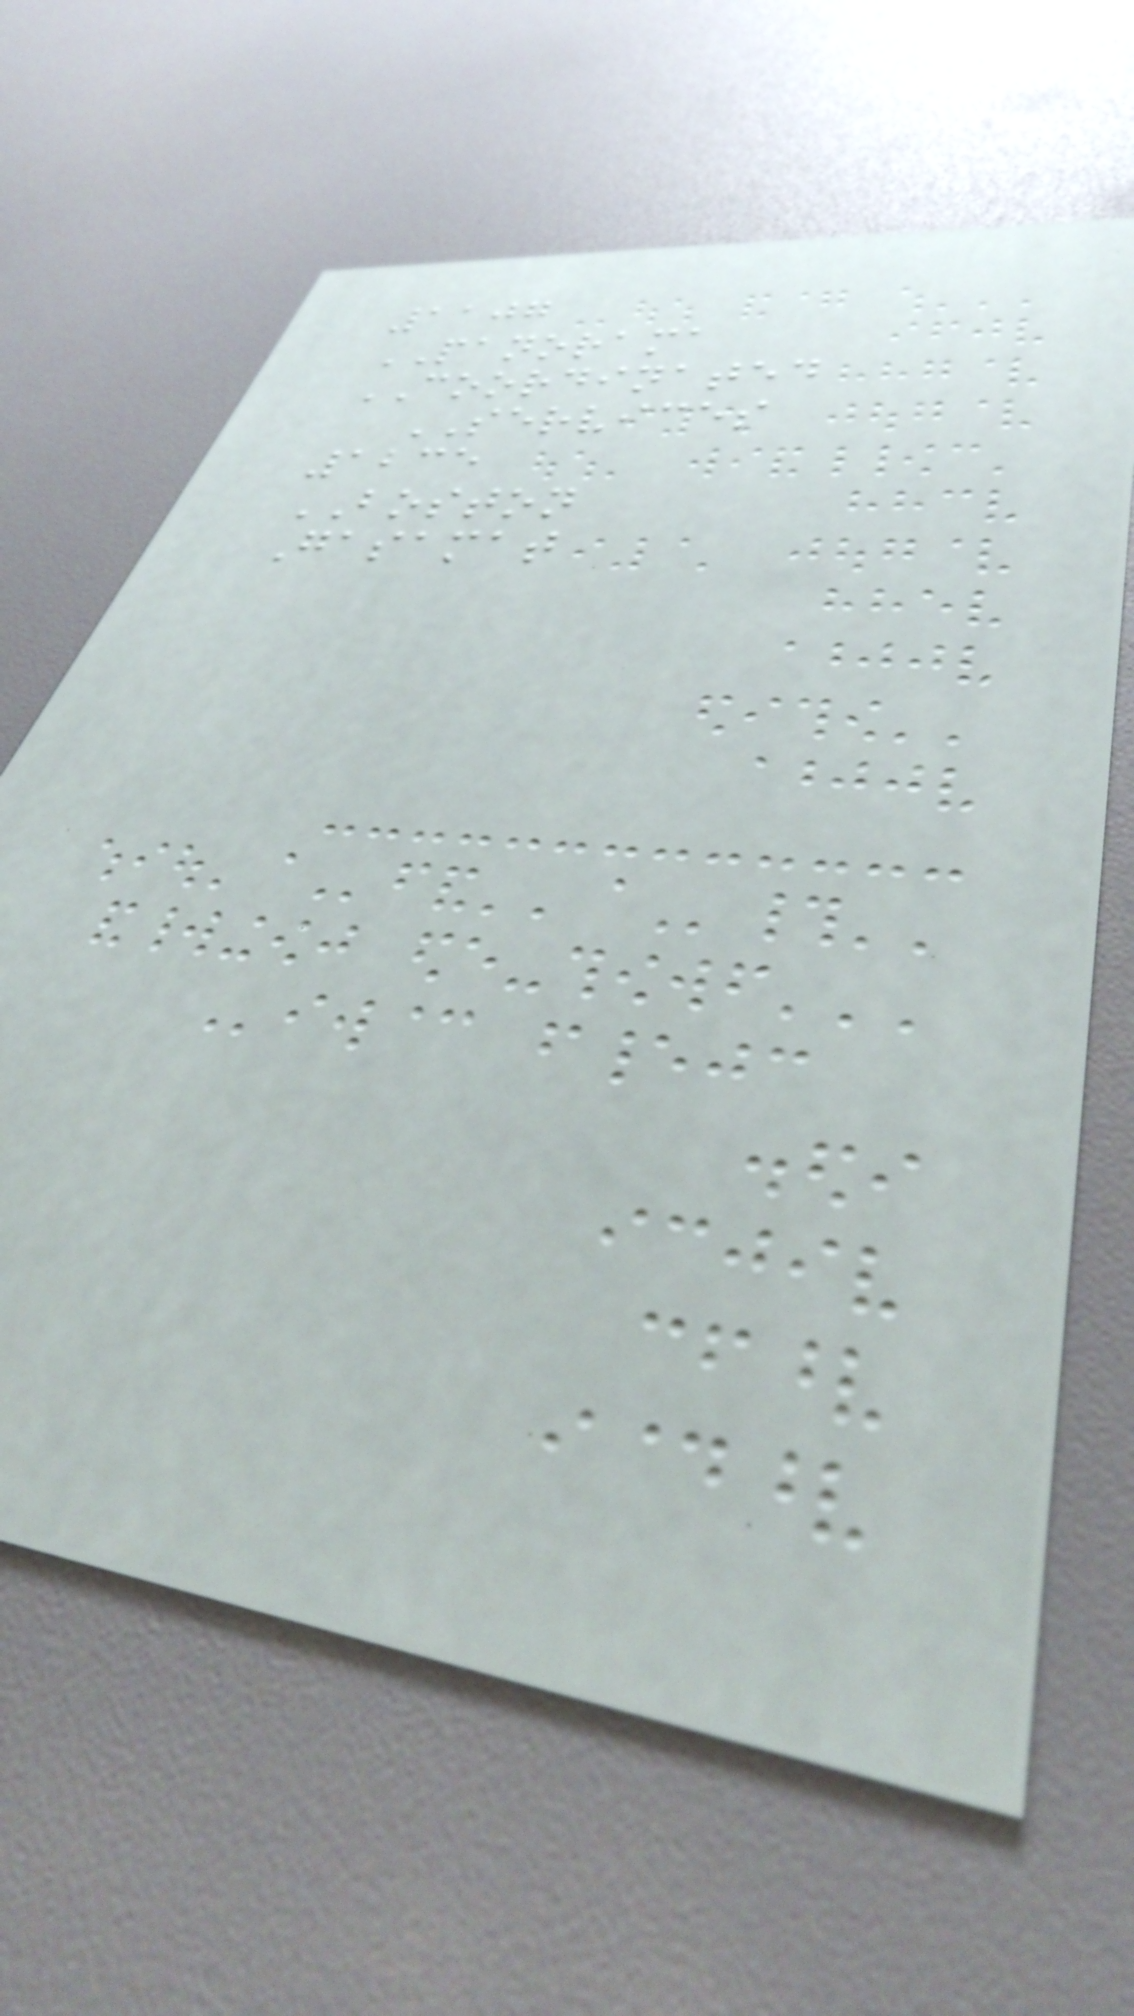1107
PANORAMA
COORDINATED
SERVICES
1235
BOSTON
Gasamat
